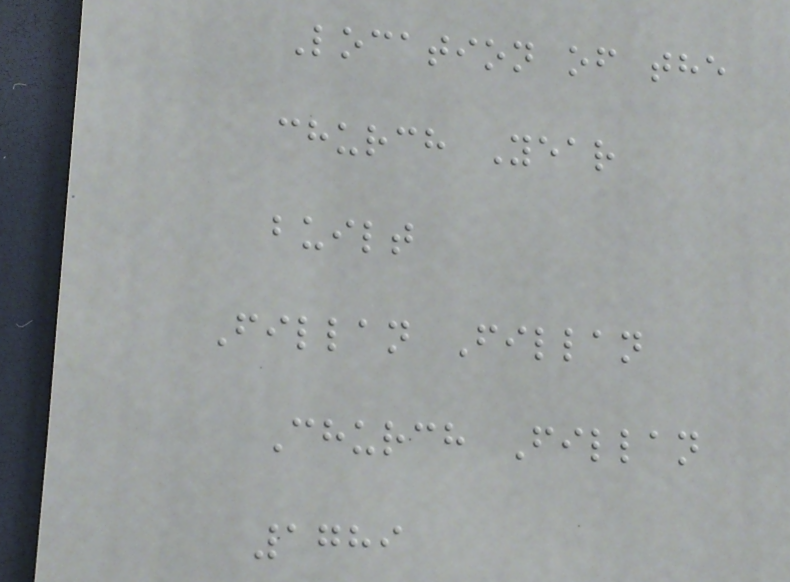Location of the
church Year
built
Fillan Fillan
Church Fillan
1789
